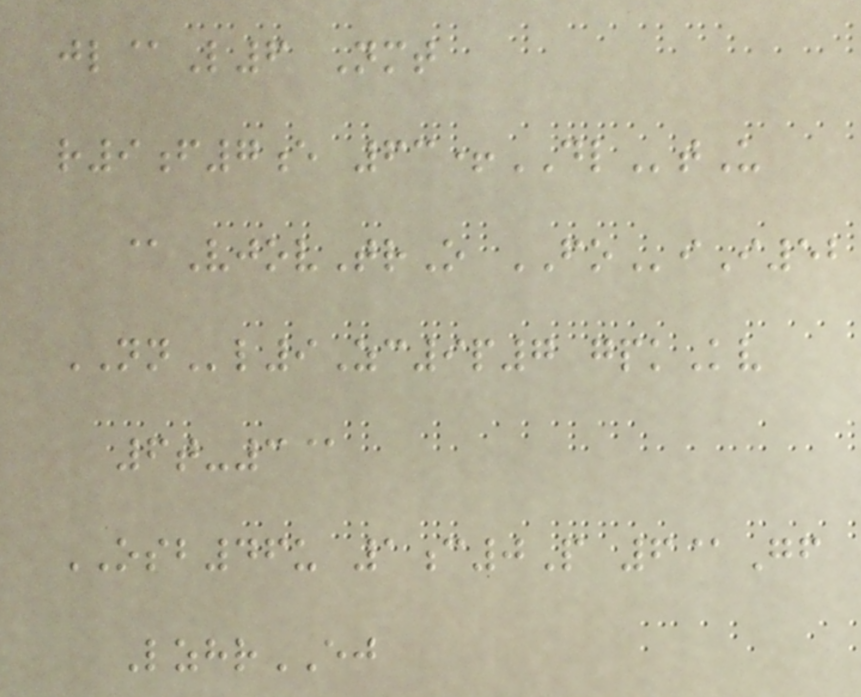jl@L6 Nmt
r9f7e 63+DLtU
@VjovTrO FOiI52
NNl9Zc9p7 gpkKv
6t-3@
OSB46u 1c0P 6@Gf
LzhrEJ
